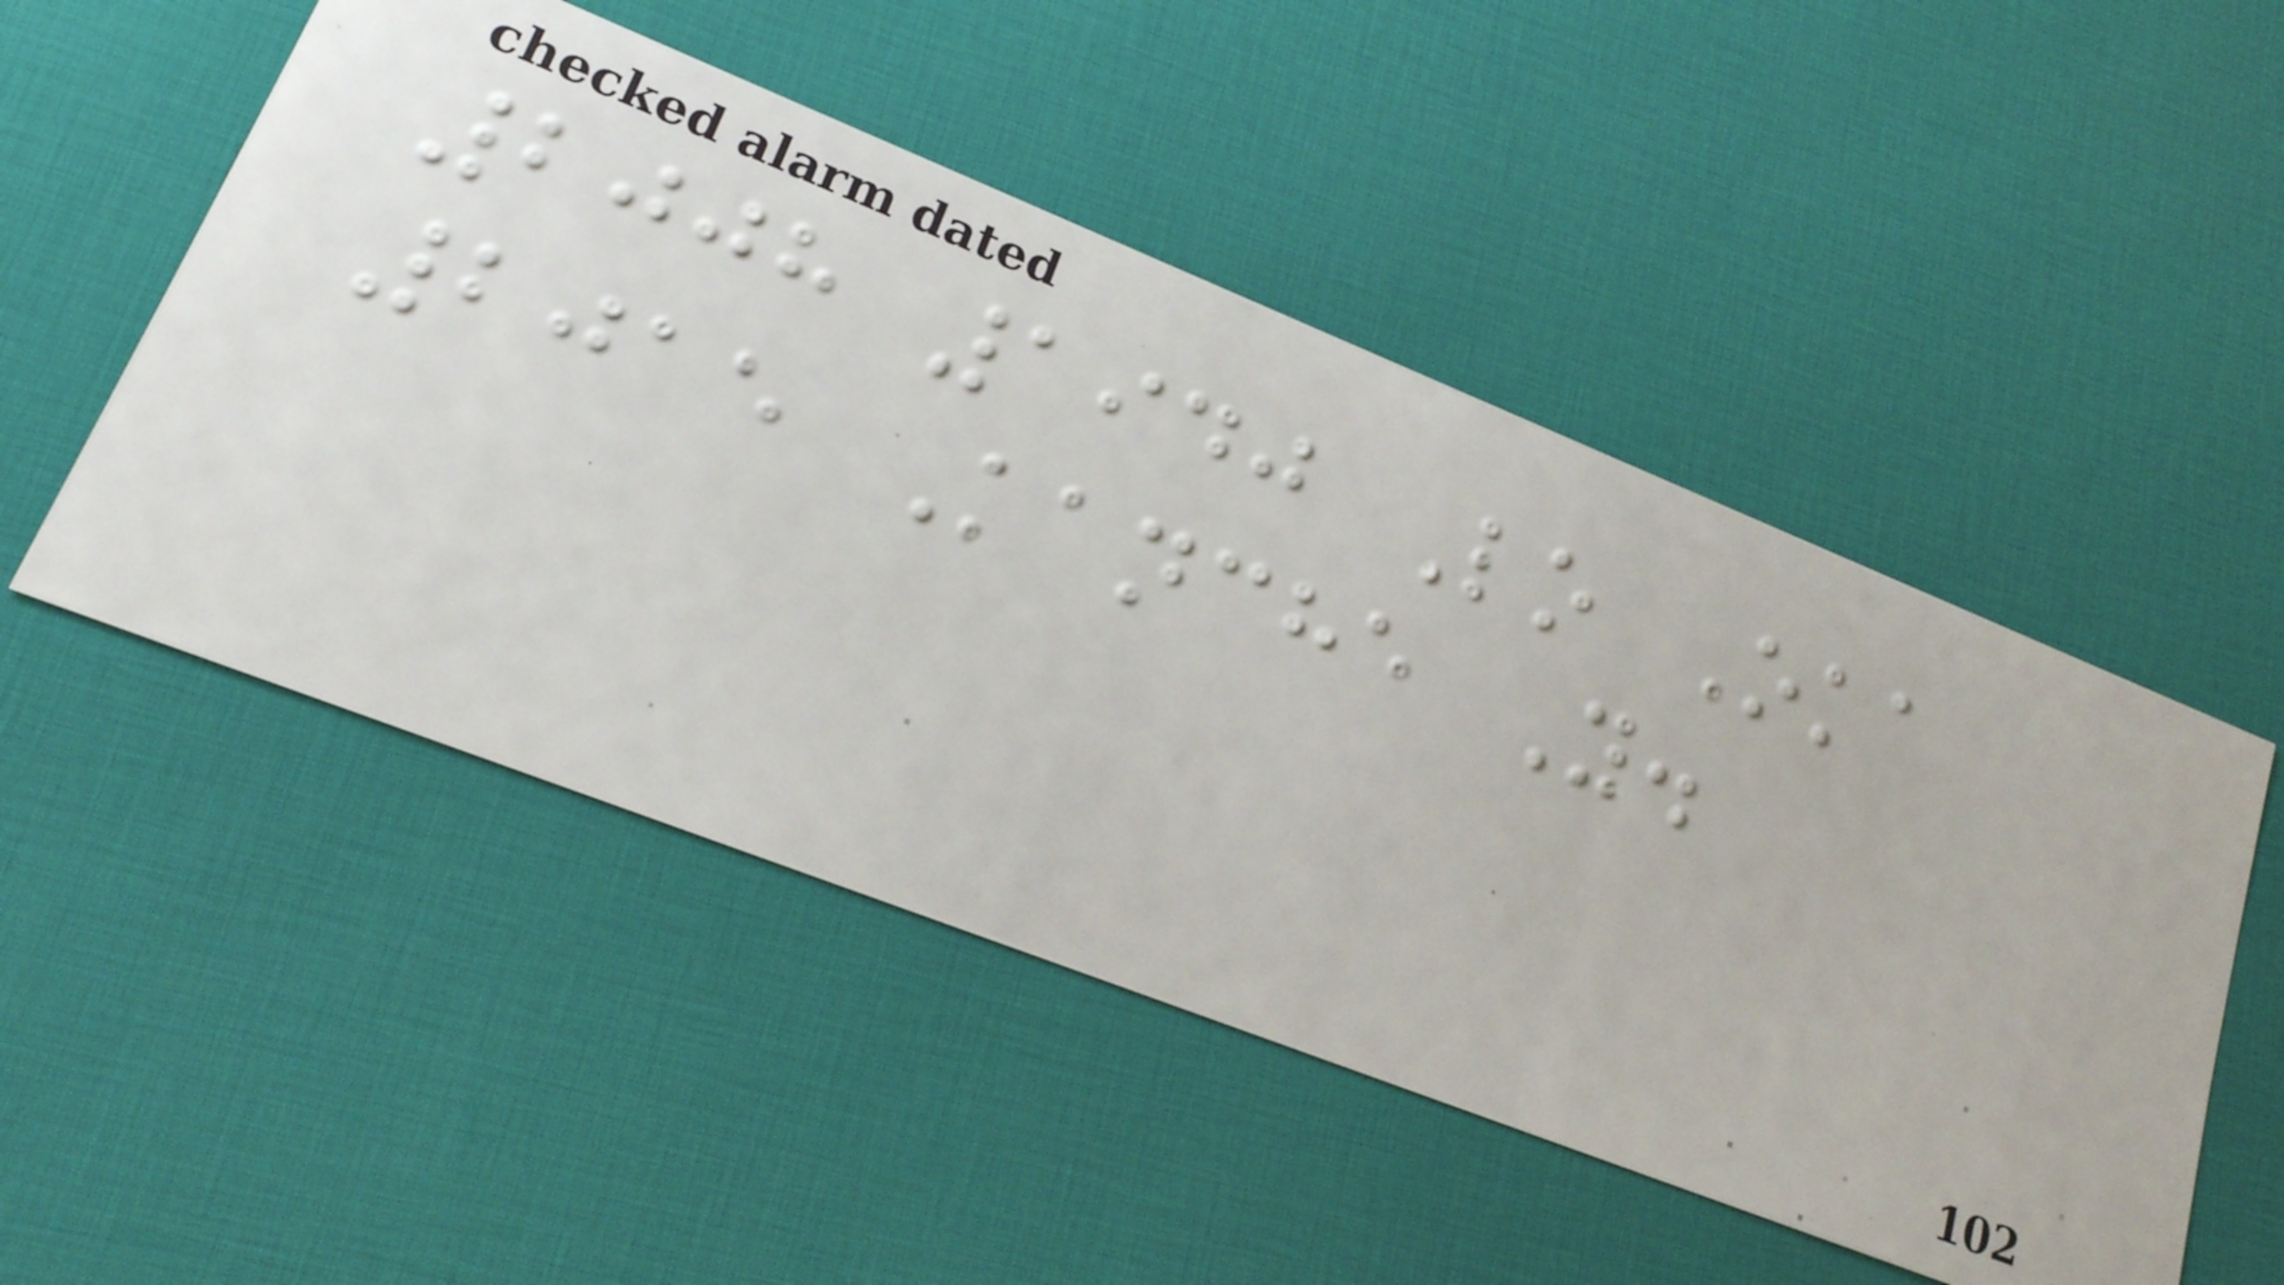2008 1940 Lo Oka
2015 Kanche Y.
